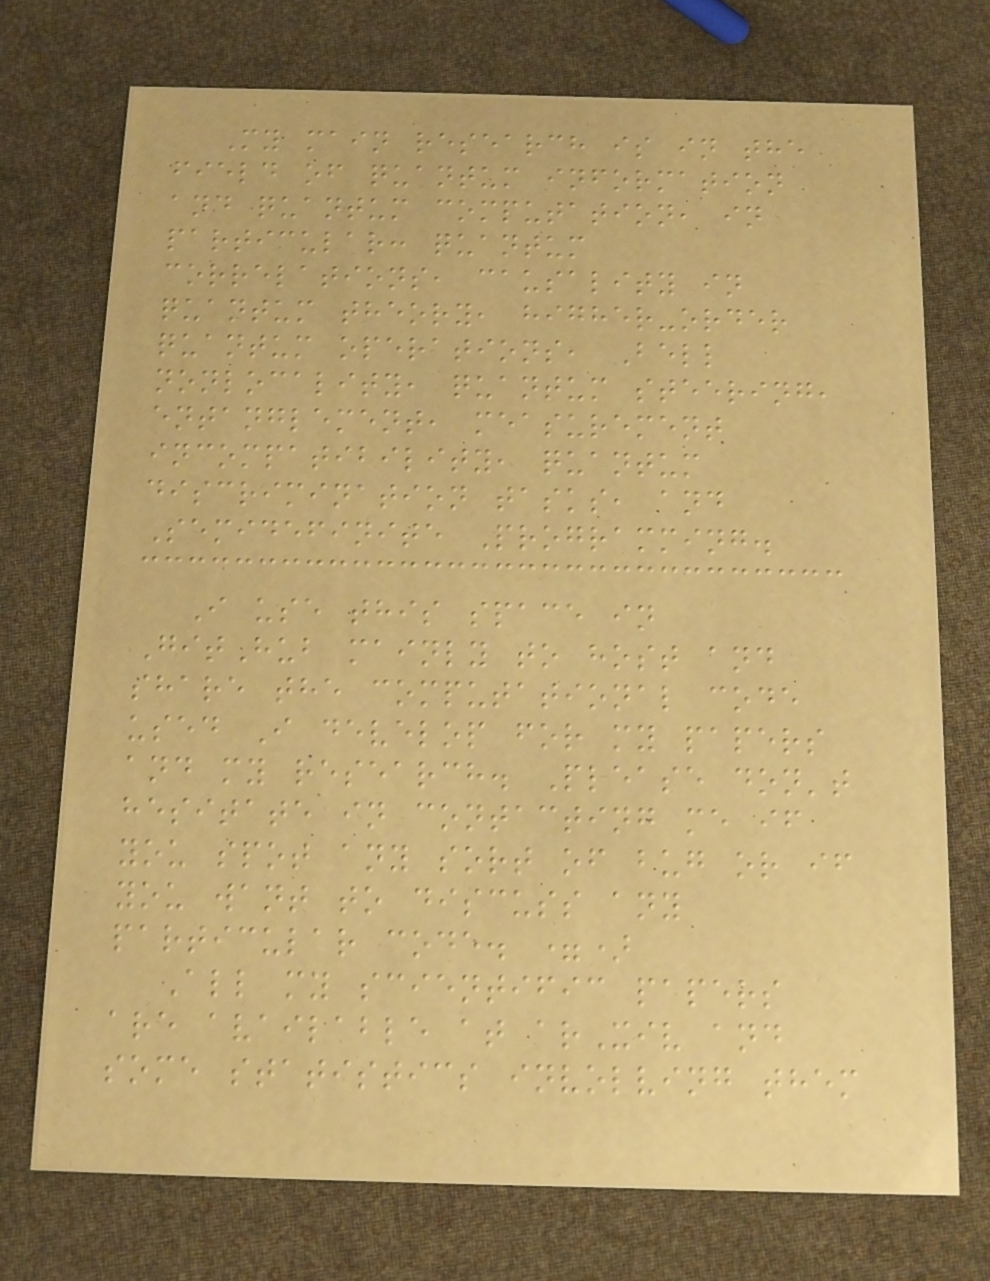My main research is in the
field of quantum information
and quantum computation, in
particular: quantum
correlations, causality in
quantum theory, higher-order
quantum operations, Bell
nonlocality, quantum steering,
entanglement, measurement
incompatibility, quantum
discrimination tasks, and
Semidefinite Programming.
I use this space in
GitHub mainly to host and
share the computational code
used I develop for my papers
and my research. Please don't
hesitate in contacting me if
you spot any sort of bug or if
you want to discuss any
particular code. =)
All my scientific papers
are available at arXiv and
some statistics involving them
